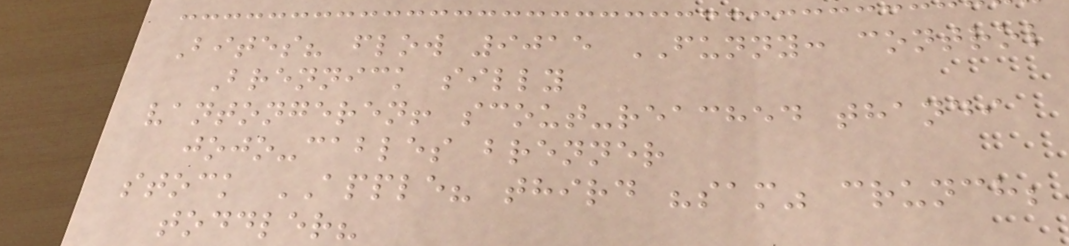Bites? flow 9015 FUNNY: control
Brennick silly
vantongeren! scout-reached thandi
jojo-cables brenner
stock APPLE? third "sam" crunch;
toddler?
